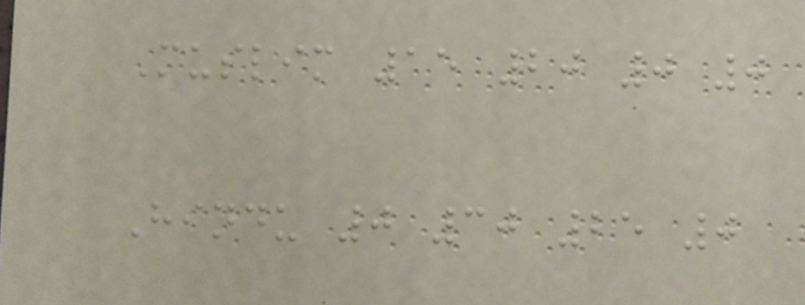Muslim 15 20 0 0
Hindu 0 30 25 0
